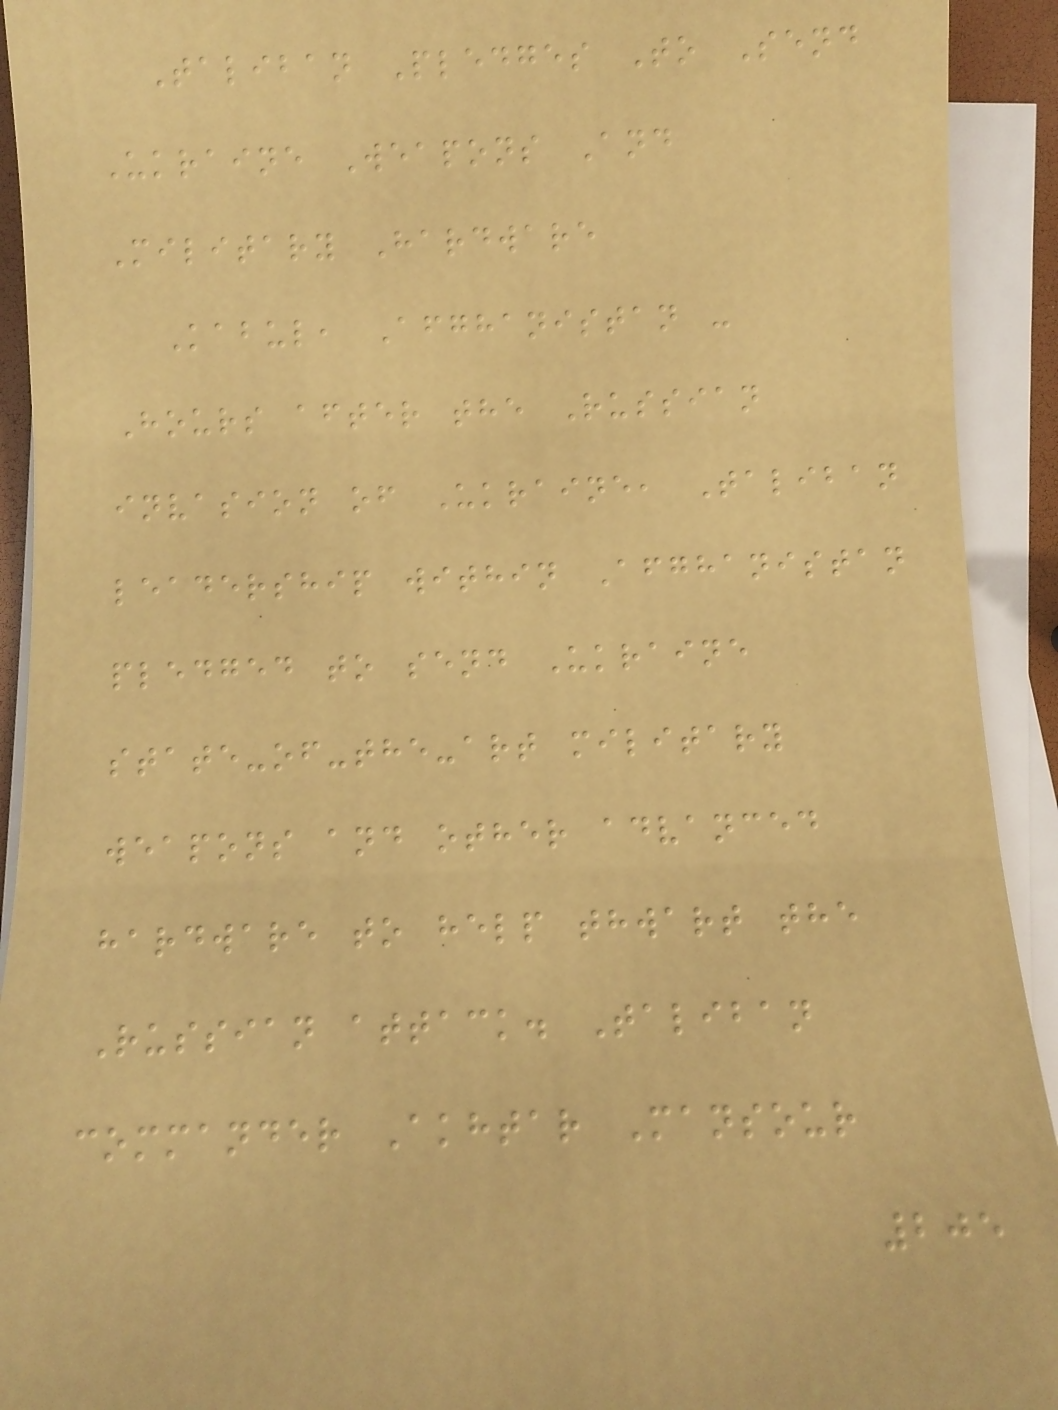Taliban Pledges To Send
Ukraine Weapons And
Military Hardware
Kabul, Afghanistan -
Hours after the Russian
invasion of Ukraine, Taliban
leadership within Afghanistan
pledged to send Ukraine
state-of-the-art military
weapons and other advanced
hardware to help thwart the
Russian attack. Taliban
commander Akhtar Mansour
205
